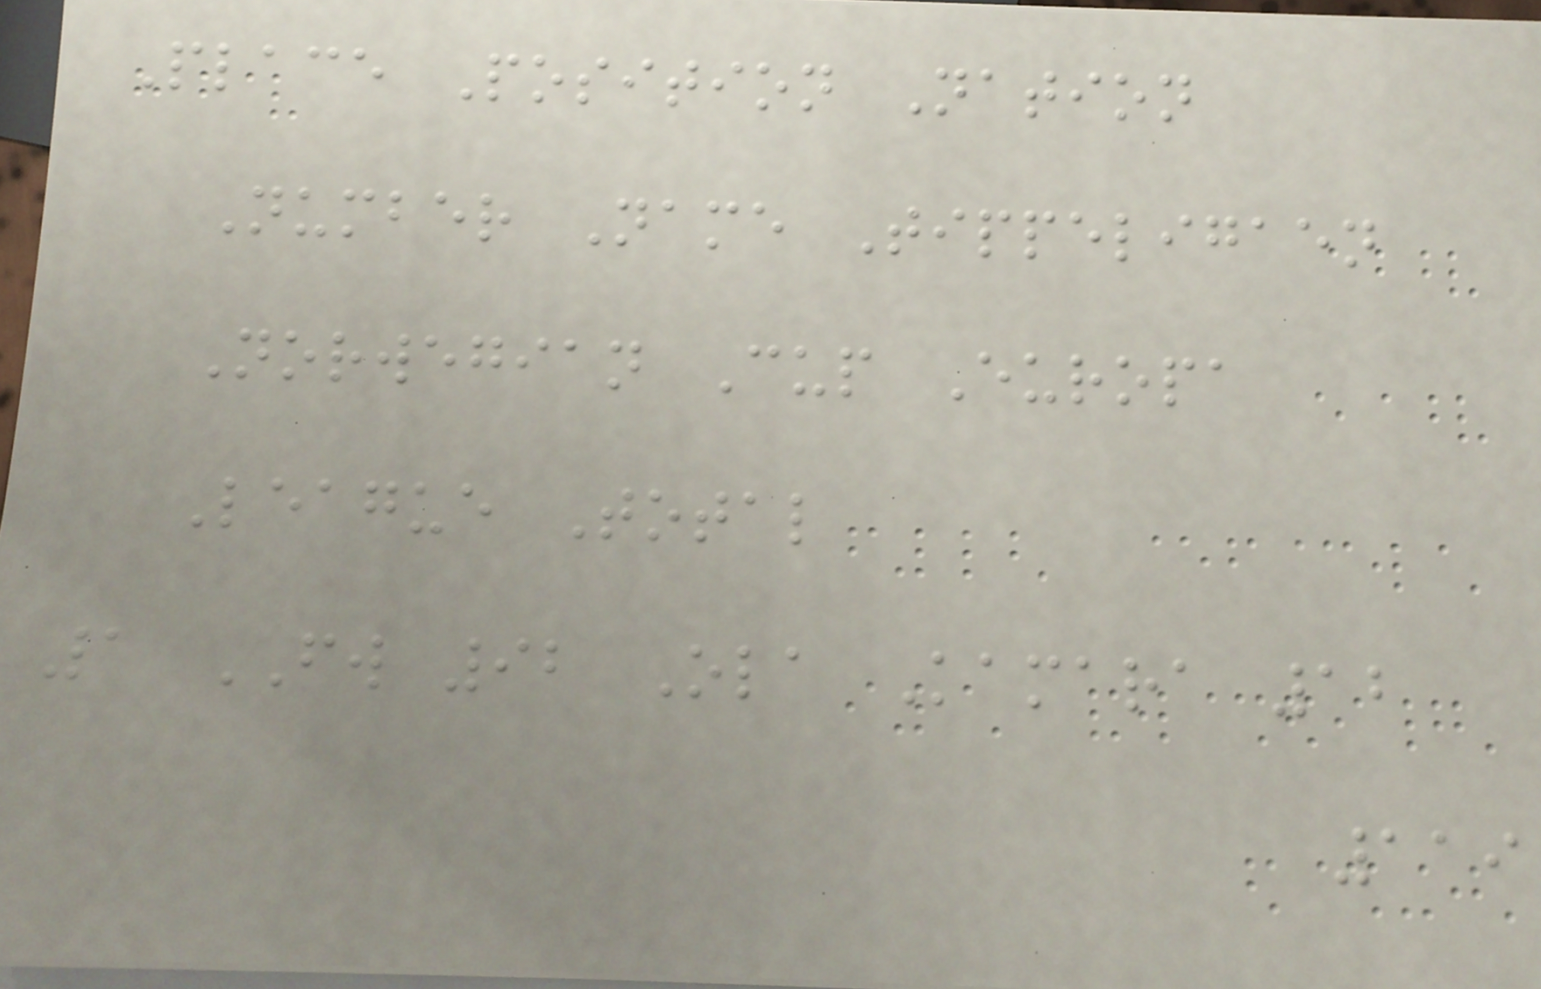Place Position Nation
Number Name Tippeligaen
Norwegian Cup Europa
League Total
1 FW 92 Ola Kamara 12
119
